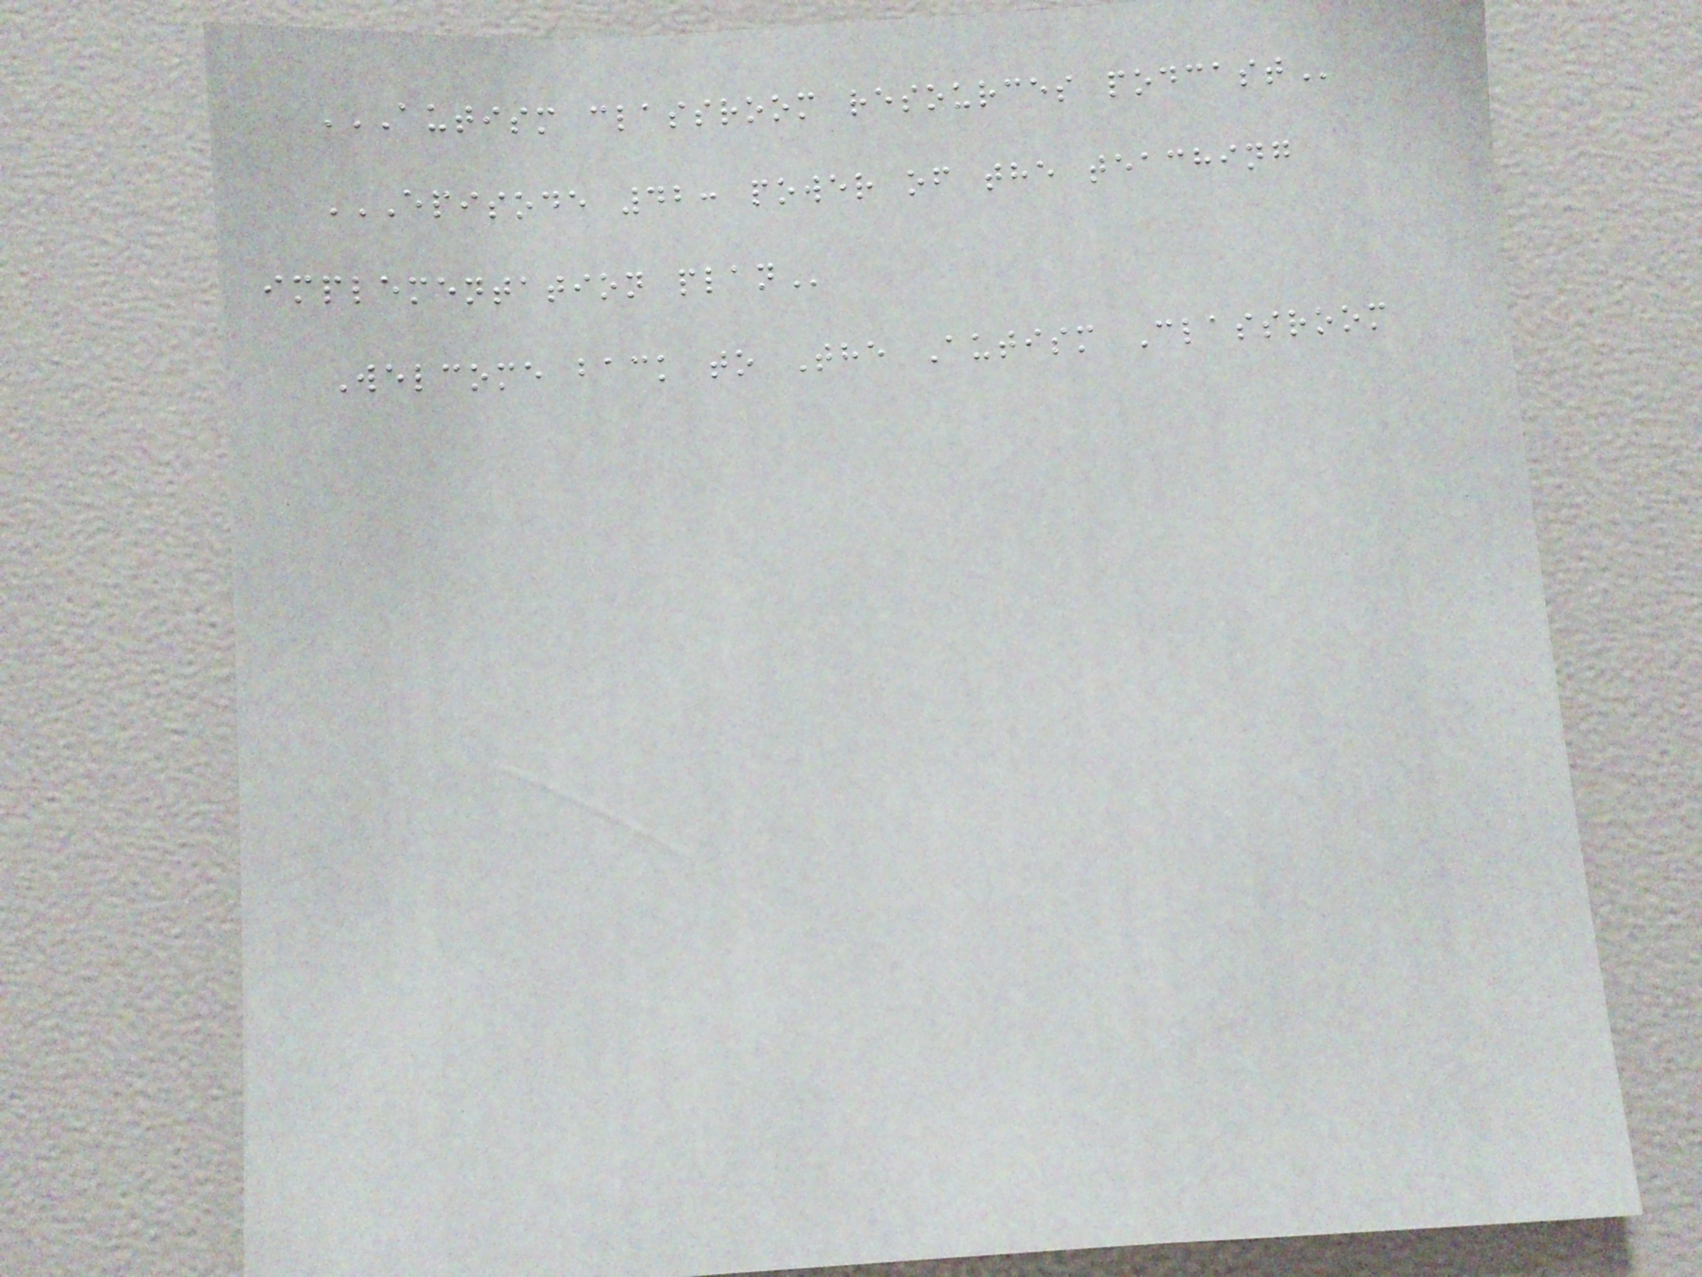AUTISM CLASSROOM RESOURCES PODCAST
EPISODE 42: POWER OF THE TEACHING
IMPLEMENTATION PLAN
Welcome back to The Autism Classroom
